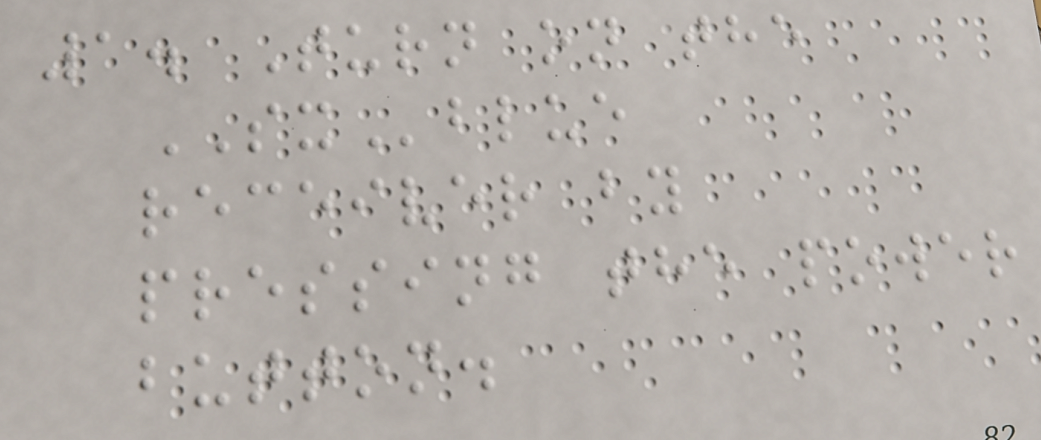1. Turn on the
SXblue
receiver by
pressing the power
button.
